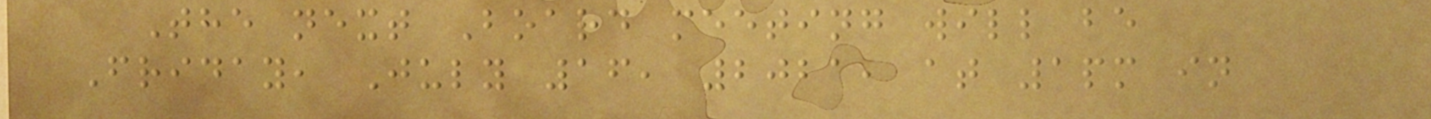The next Board meeting will be
Friday, July 16, 2021, at 1pm in
